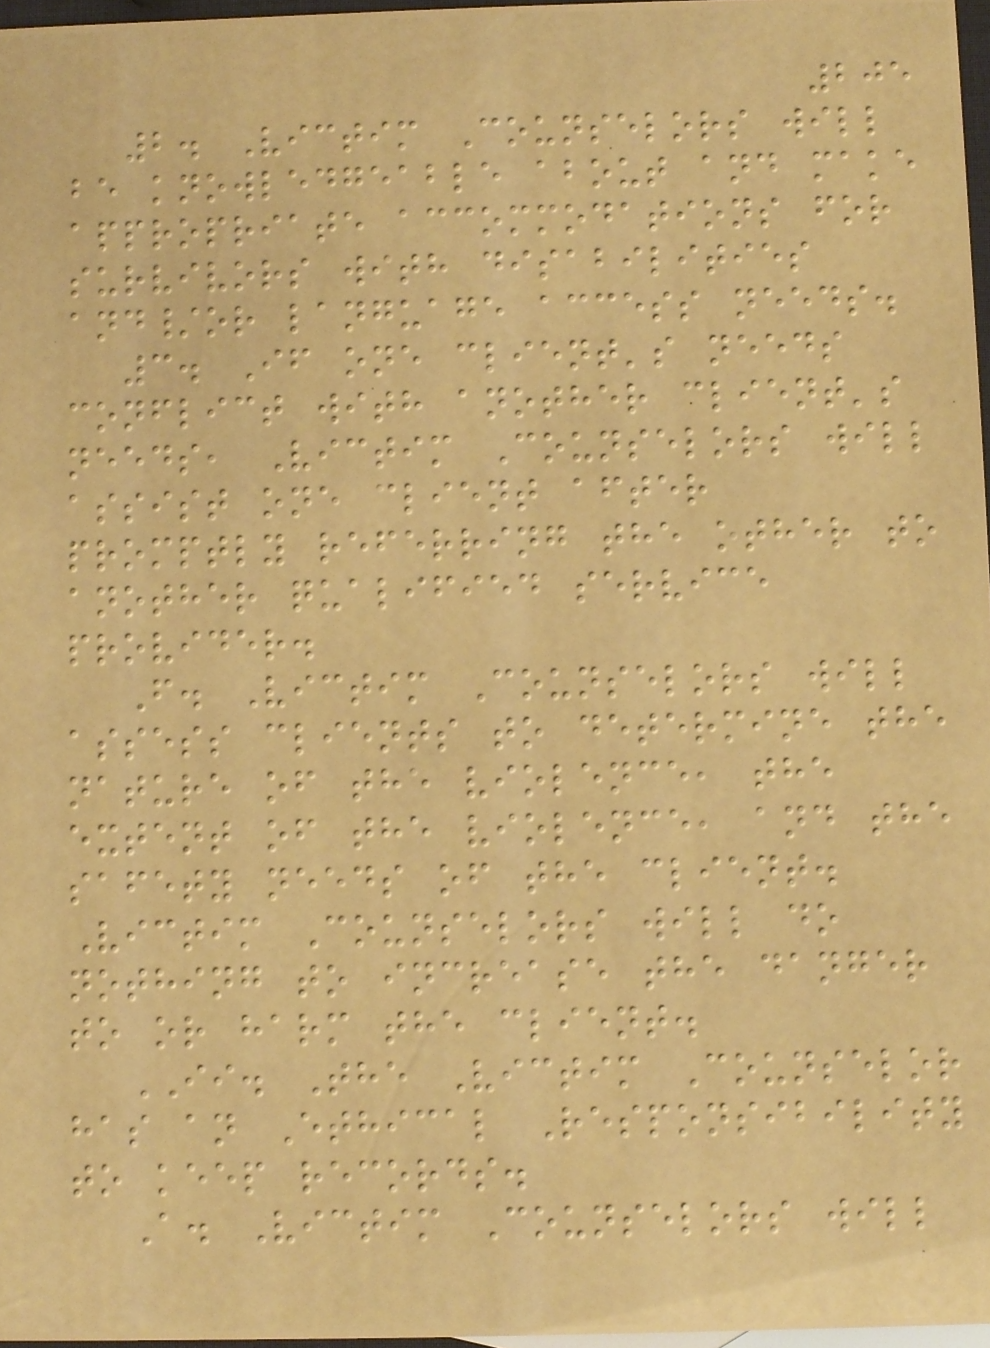205
2. Victim Counselors will
be knowledgeable about and make
appropriate accommodations for
survivors with disabilities
and/or language access needs.
3. If one client's needs
conflict with another client's
needs, Victim Counselors will
assist one client after
promptly referring the other to
another qualified service
provider.
F. Victim Counselors will
assess clients to determine the
nature of the violence, the
extent of the violence, and the
safety needs of the client.
Victim Counselors will do
nothing to increase the danger
to or harm the client.
II. The Victim Counselor
has an Ethical Responsibility
to keep records.
A. Victim Counselors will
